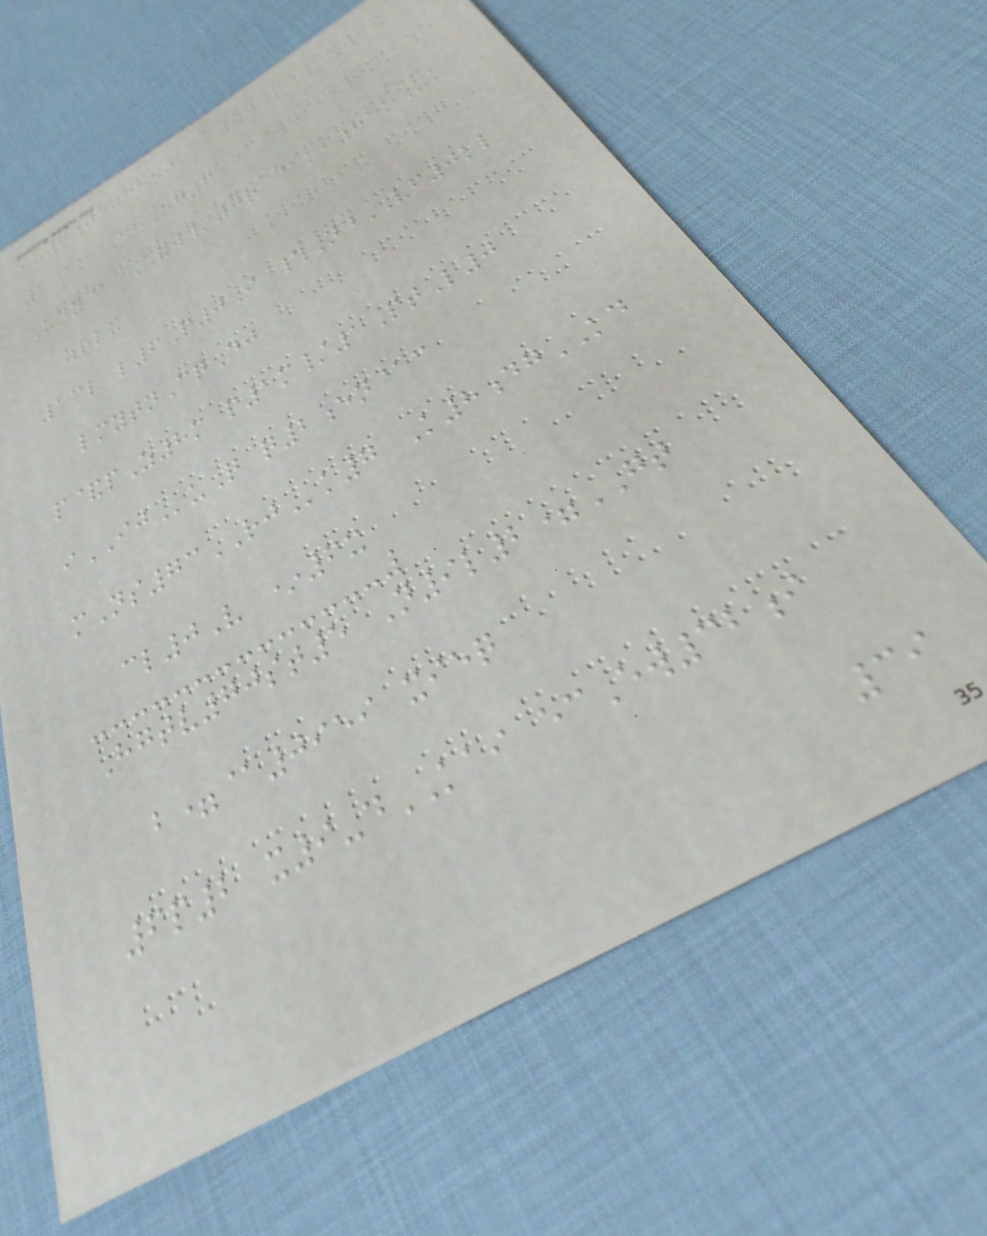iu7j j@oi
1@m ChOg6
Udy@ VW/0r @kb81kUk
zrkx
13l l6P0I #NdVF0kl
lmytnCqDj
p&pZ8m p1m/1PtL0
iIJuQ q2en@c
mNs73RJk7 K8dgKD
cl0V *6x
Hgtv70st5 N9l2=GT
b=@0959 xieq
6p2 x9-dKAI ecEw32i
39
